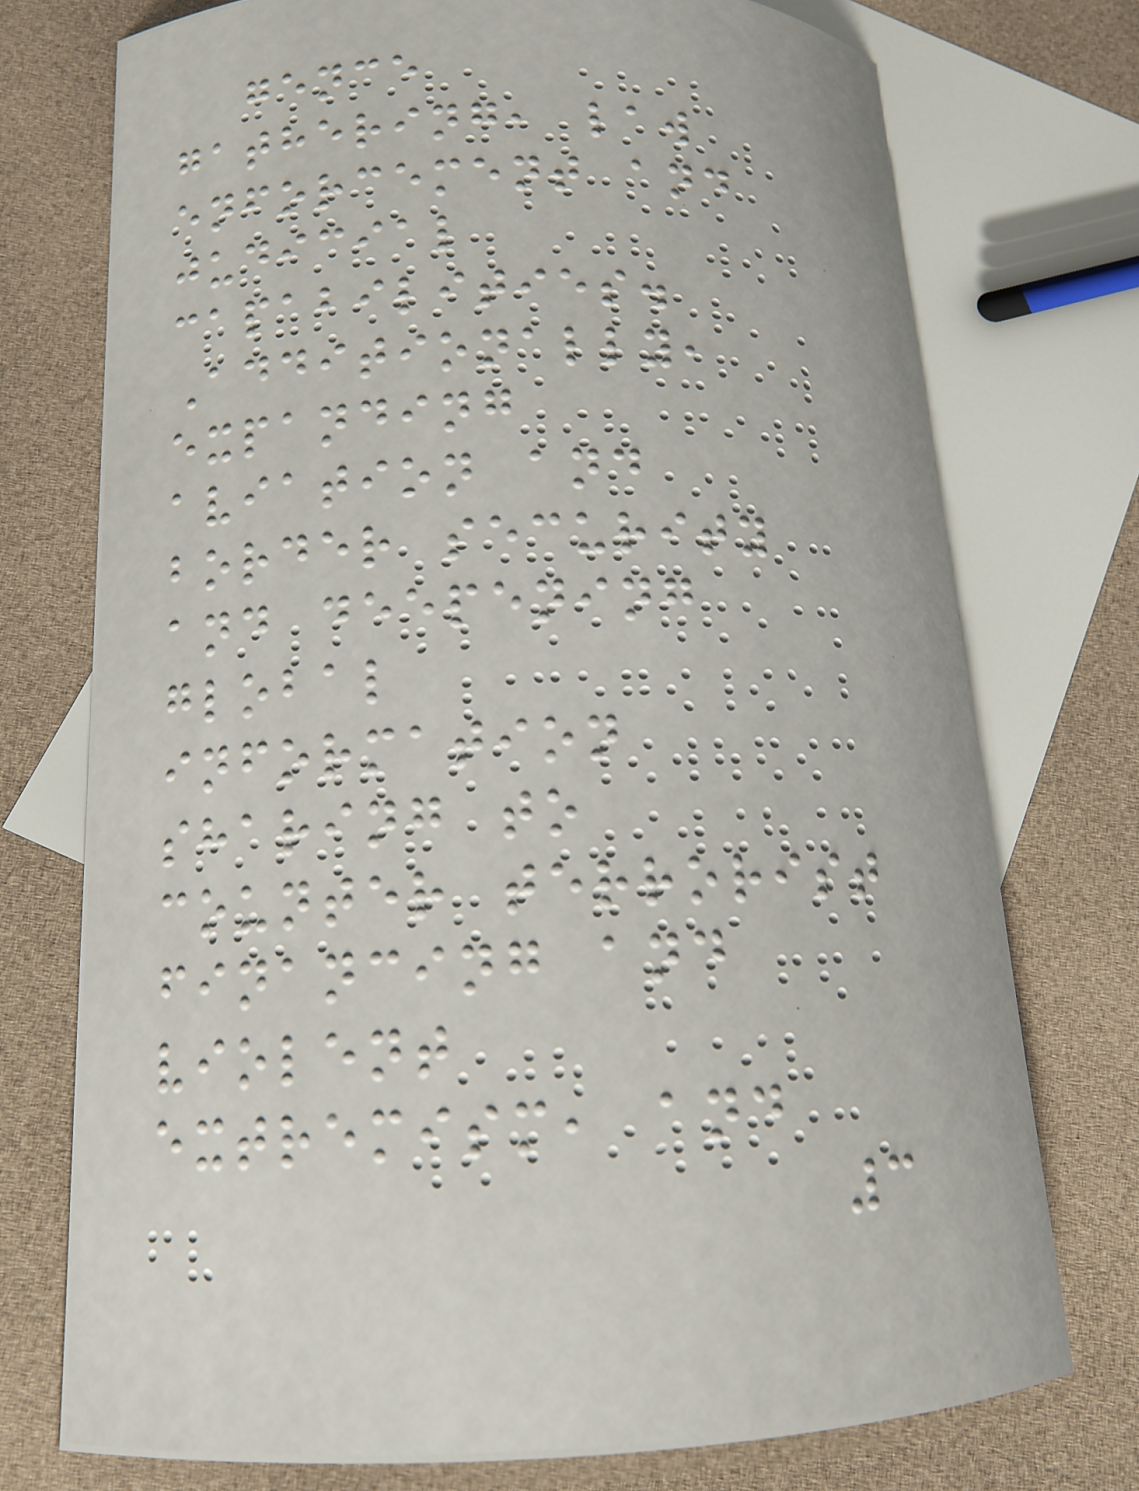gence
gathering, law
enforcement and
judicial
capabilities.
Additionally,
expanding
aviation and
border security
and deepening
global
information
sharing to
counter terrorist
financing and
violent
extremism, and
3
